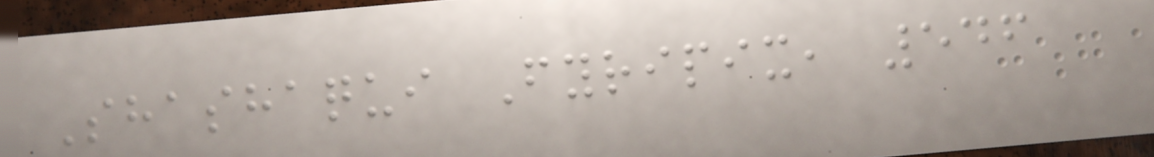Shashaqui Fyripix, 546
